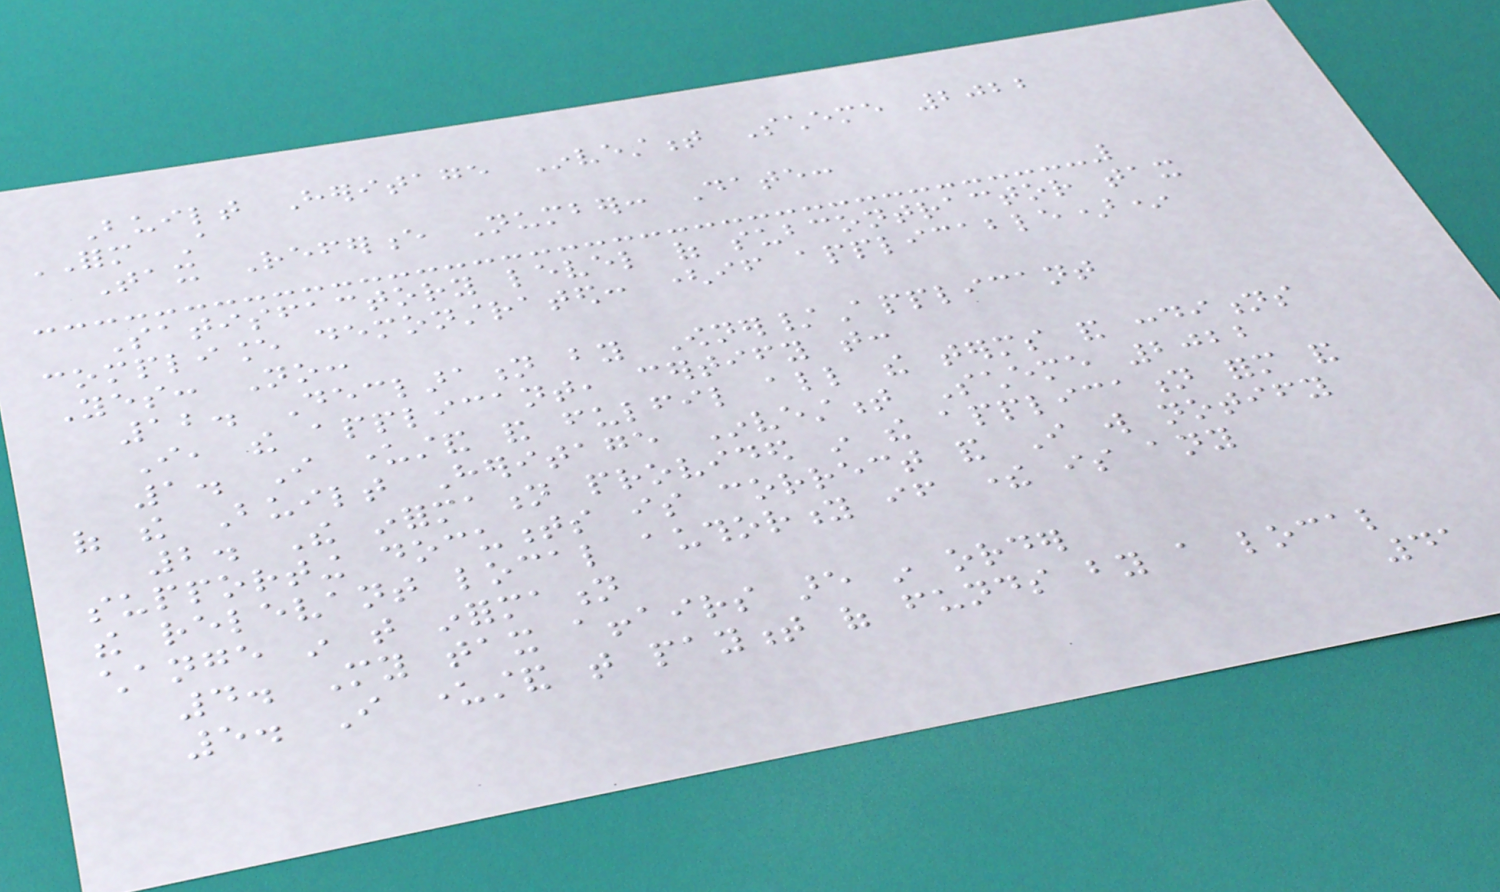Built Heritage Investment Scheme 2022
FORM A
Tax Reference Number: Date:
Satisfactory level of subcontractor tax
compliance demonstrated: (if applicable)*
Yes: No:
12. Declaration by Owner/Applicant
I, the applicant, certify that:
1. I understand and fulfil all the terms and conditions
of the Built Heritage Investment Scheme 2022
2. The information provided in the application form and
supporting documents is correct and I will notify
the relevant local authority if there is any
change in that information
4. My tax affairs are in order
5. I understand that payment of funds by a local
41
